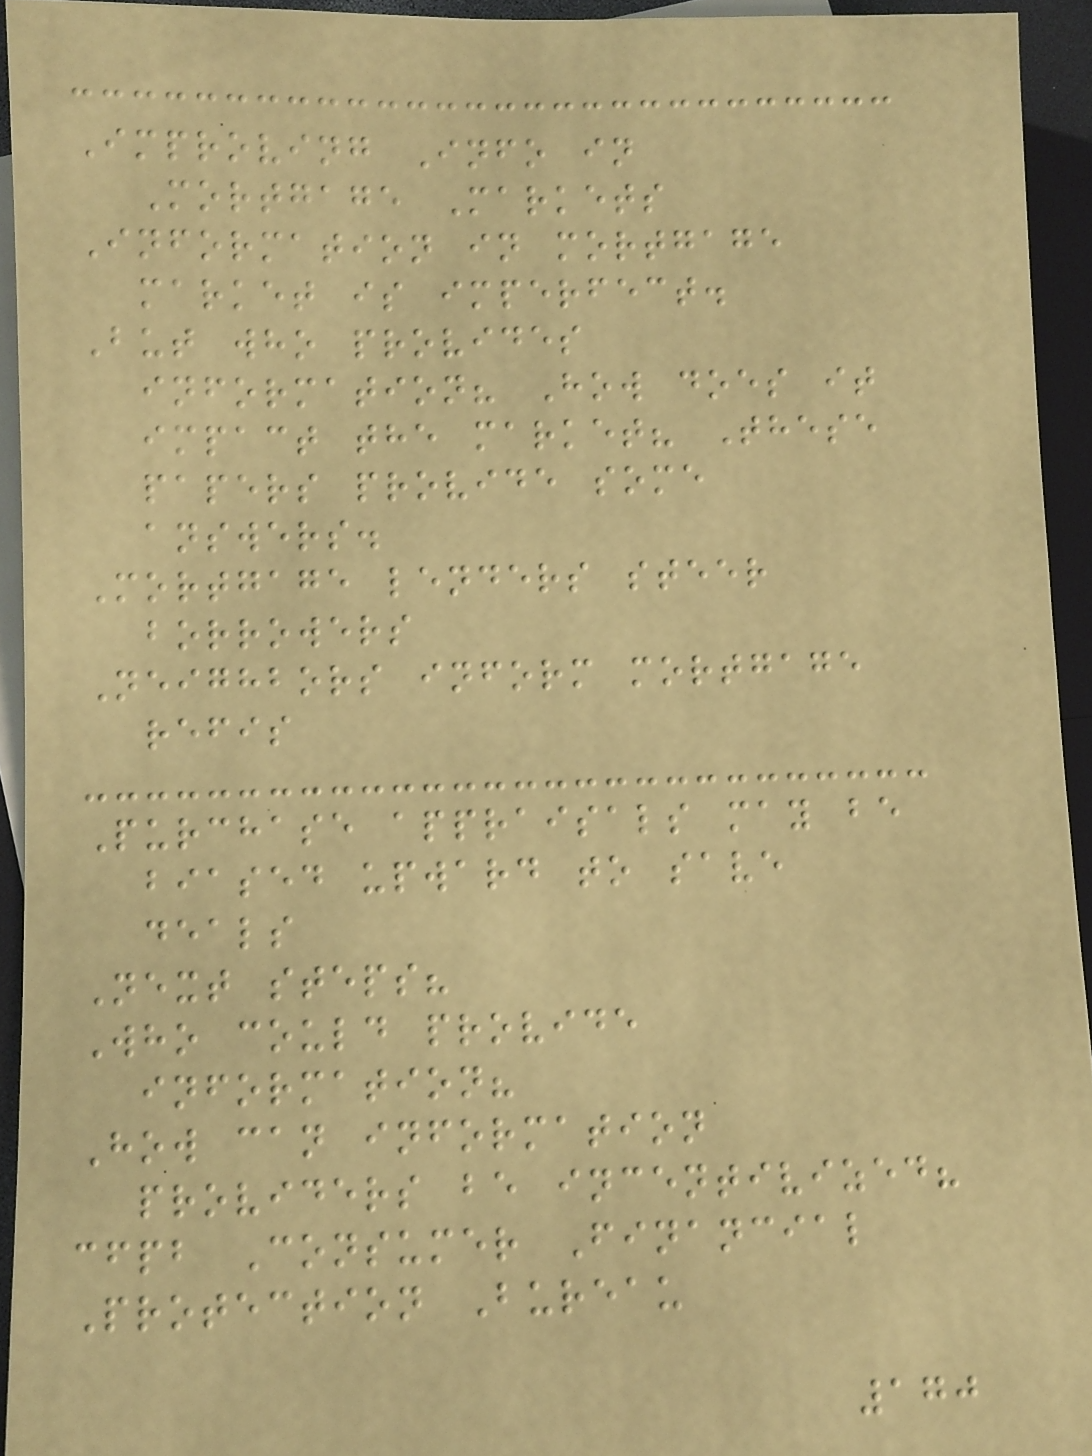Improving Info in
Mortgage Markets
Information in mortgage
market is imperfect.
But who provides
information? How does it
impact the market? These
papers provide some
answers.
Mortgage lenders steer
borrowers
Neighbors inform mortgage
refis
Purchase appraisals may be
biased upward to save
deals
Next steps?
Who could provide
information?
How can information
providers be incentivized?
cfpb Consumer Financial
Protection Bureau
170
